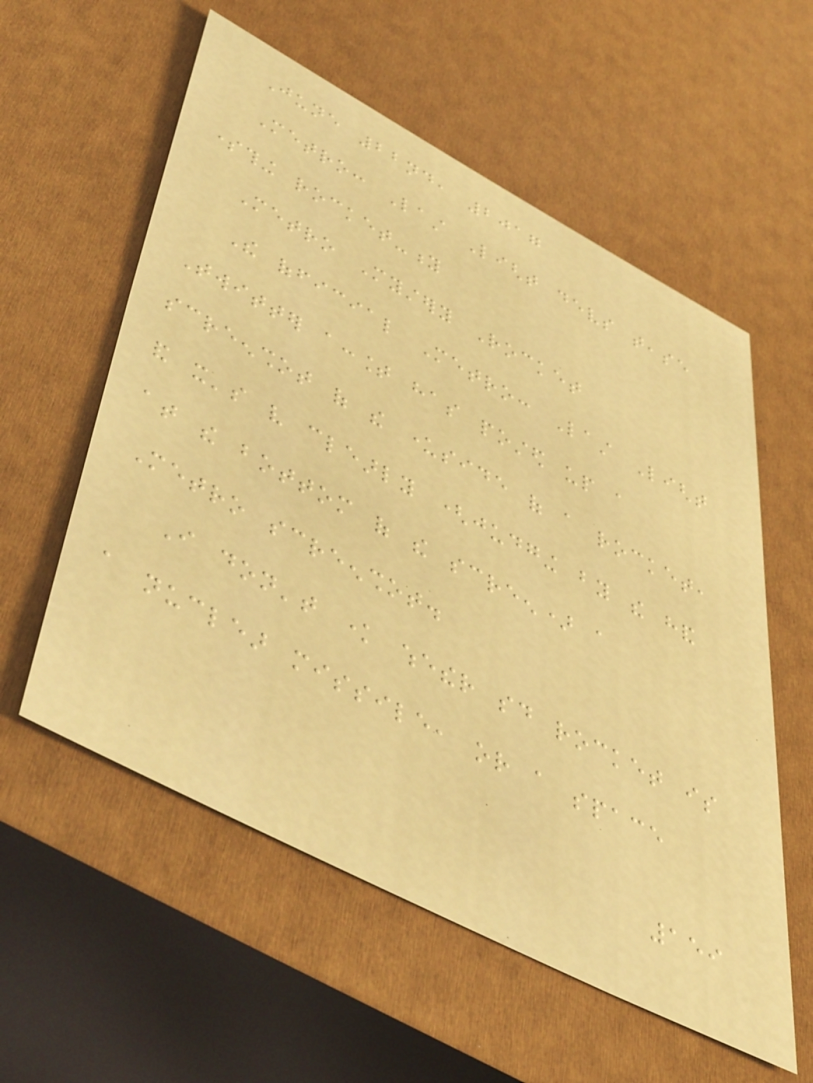June 22nd, 2017
Metro: Last Light devs tease
something rocket-y
Metro Mystery Rocket
The official Metro: Last Light
Twitter account has posted up a
screenshot of the underside of a rocket,
and it's very clearly (judging by the hand
at the bottom of the screen) a
Metro screenshot.
I don't know whether said rocket is
a nuclear missile, or a space
159
